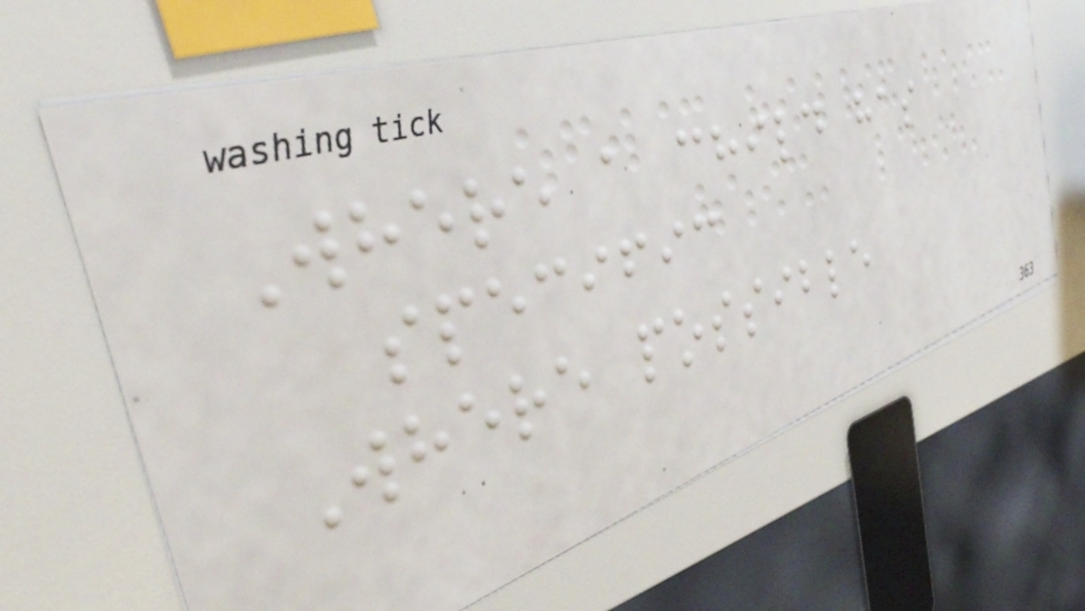Where a child has
specific
Where possible
